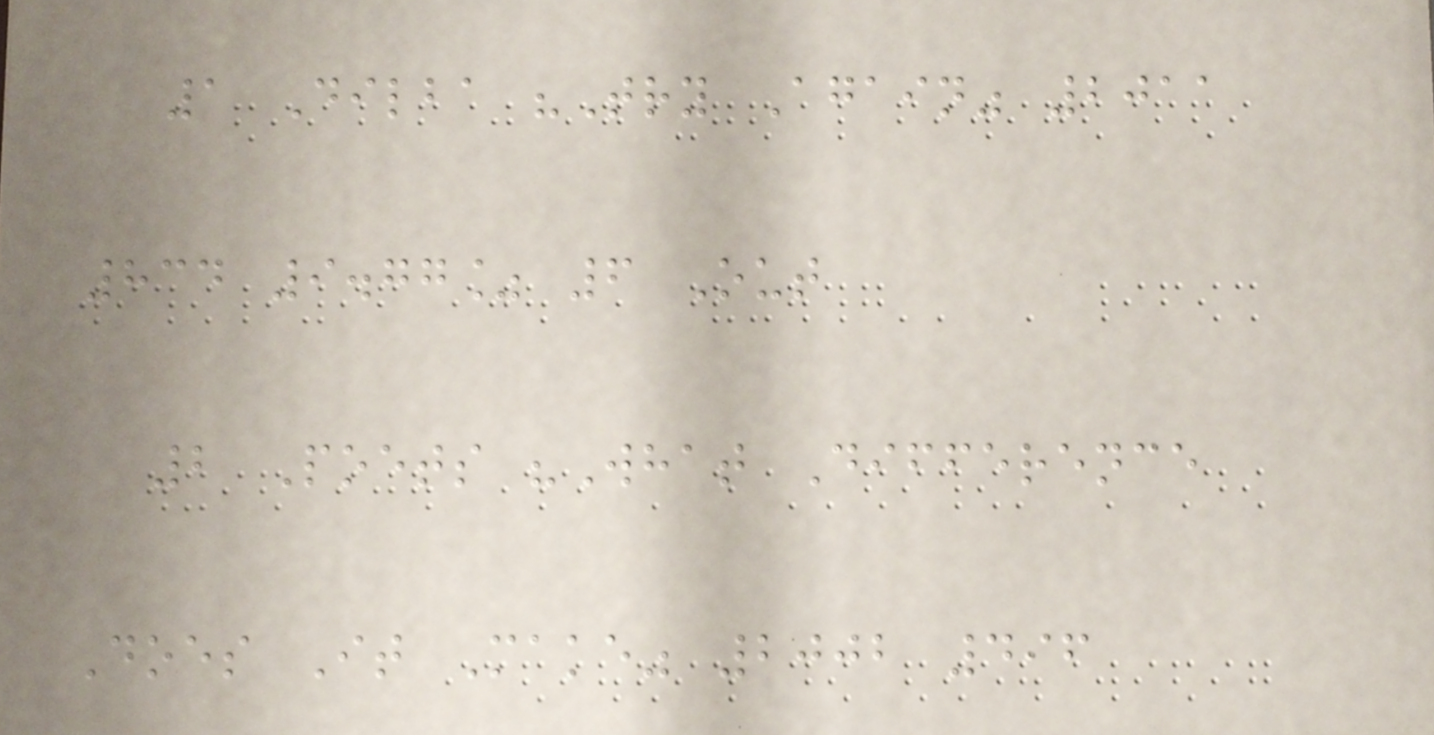1 Dilba "Try Again" 2011
834 9.77% 6 Out
2 Poets "What Difference
Does It Make" 2002 496
